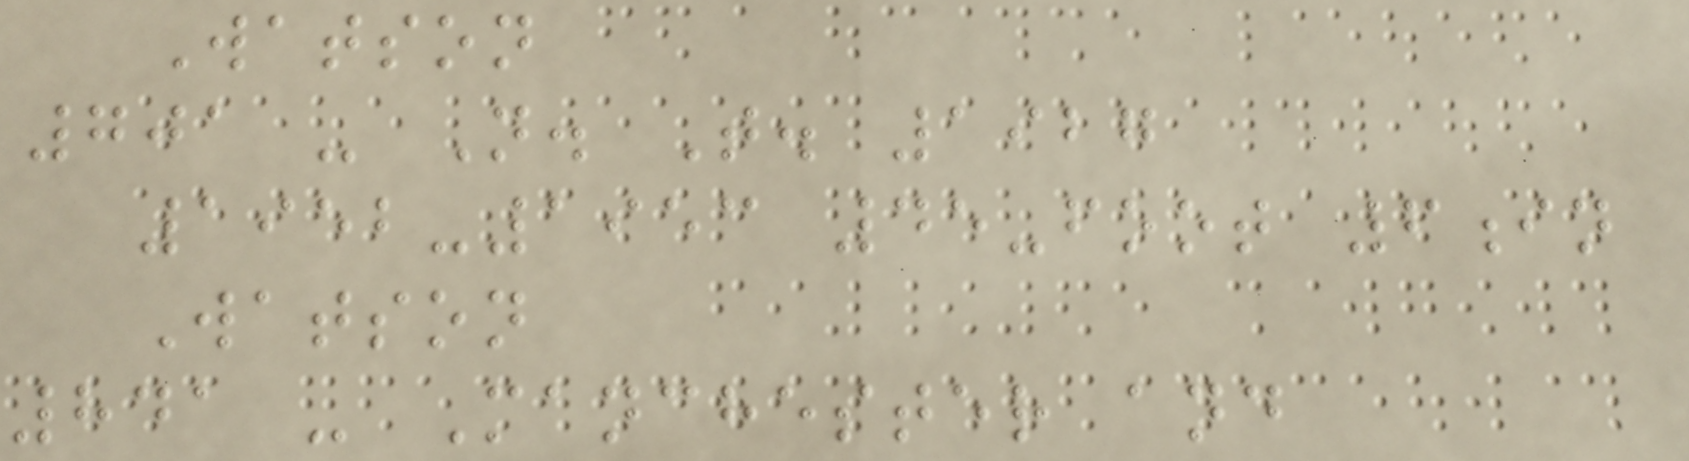Watson
701 - N. T. 1927
1952-1953 45-foot 6in
Watson
841 - Manchester and
